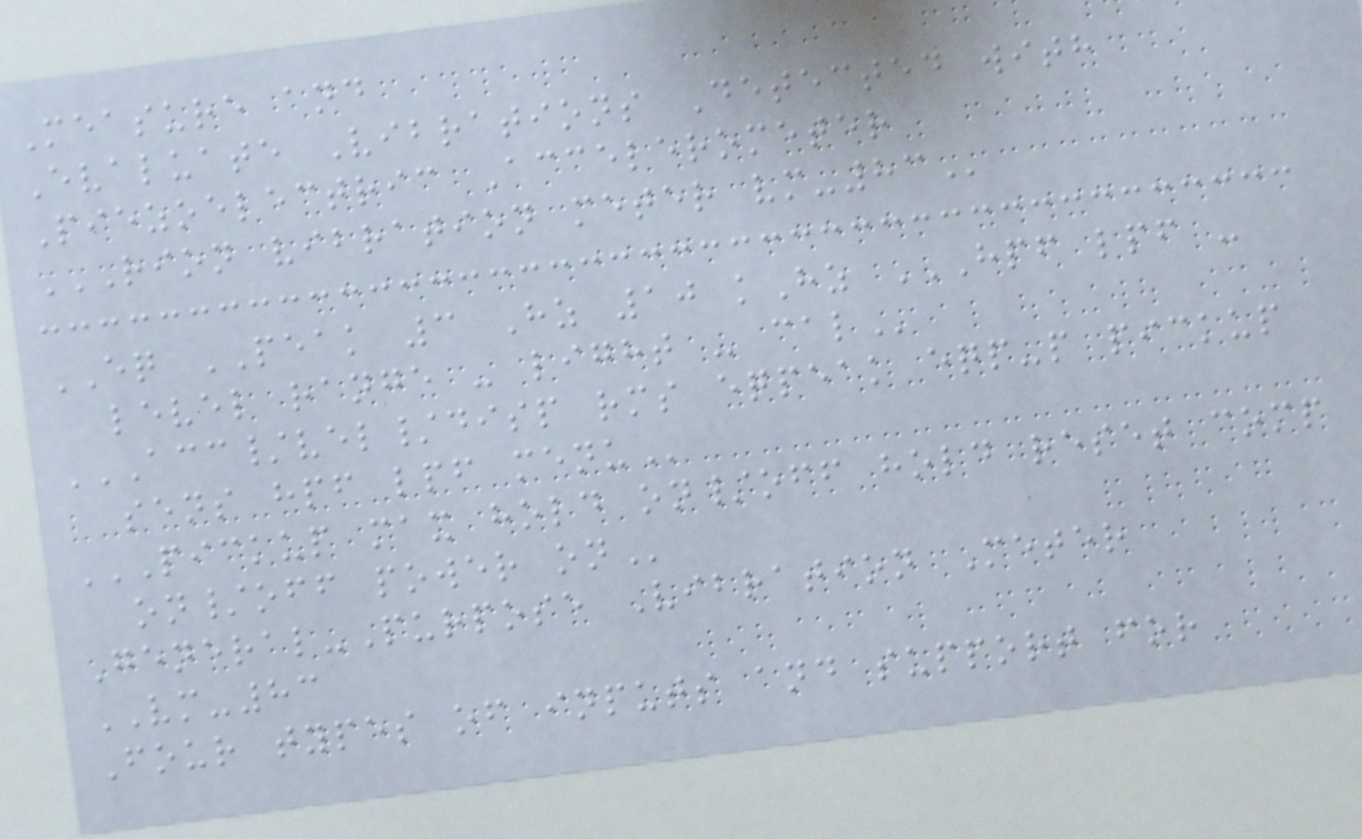Measure and
Evaluate Vibrations Detected with
Piezoelectric Accelerometer
RION VIBRATION METER VM-83
EQ PEAK 3 Hz 10 kHz HPF LPF -
LEVEL RANGE - LIGHT - CAL
ACC/VEL/DISP RMS EQPEAK EQP-P PICKUP
SENS HPF LPF MENU
PICKUP MAX HOLD ON/OFF HOLD RESET COMP
ON/OFF POWER ON
General-Purpose Vibration Meter
VM-83
Four types of inputs and support for
